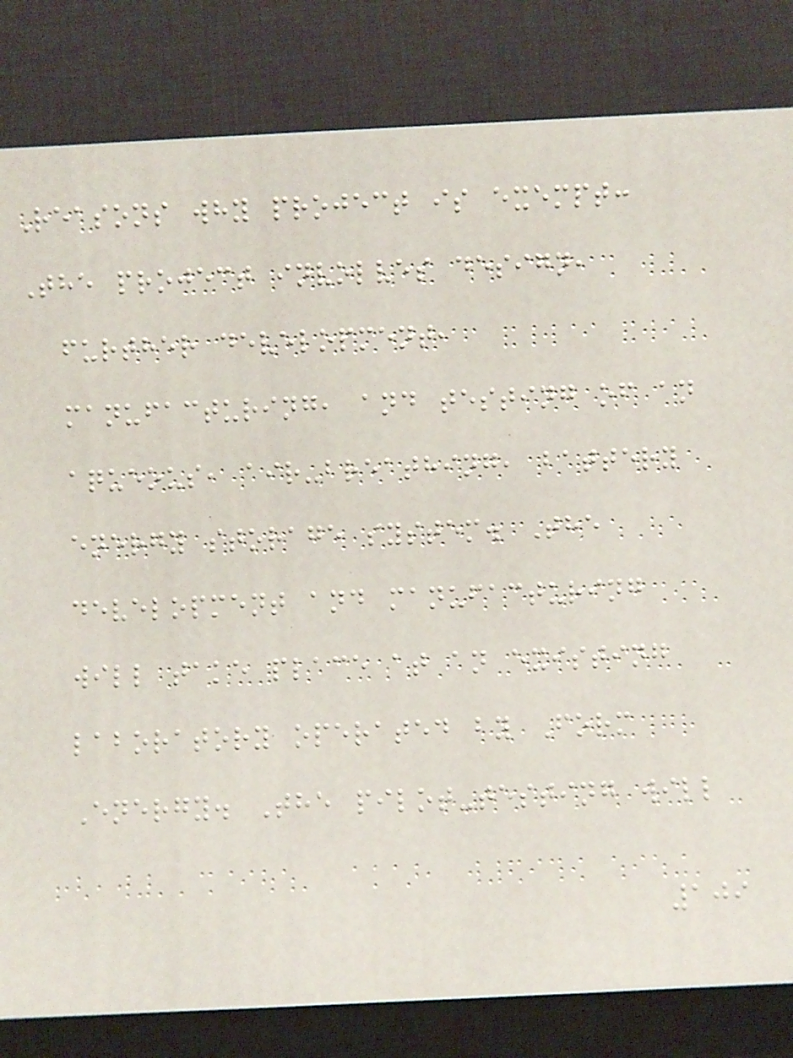Reasons why project is exempt:
The project involves design,
further development,
manufacturing, and testing of an
aqueous, air-breathing, battery
energy storage system. The
development and manufacturing
will take place at an existing
laboratory operated by Form
Energy. The pilot-testing will
109
